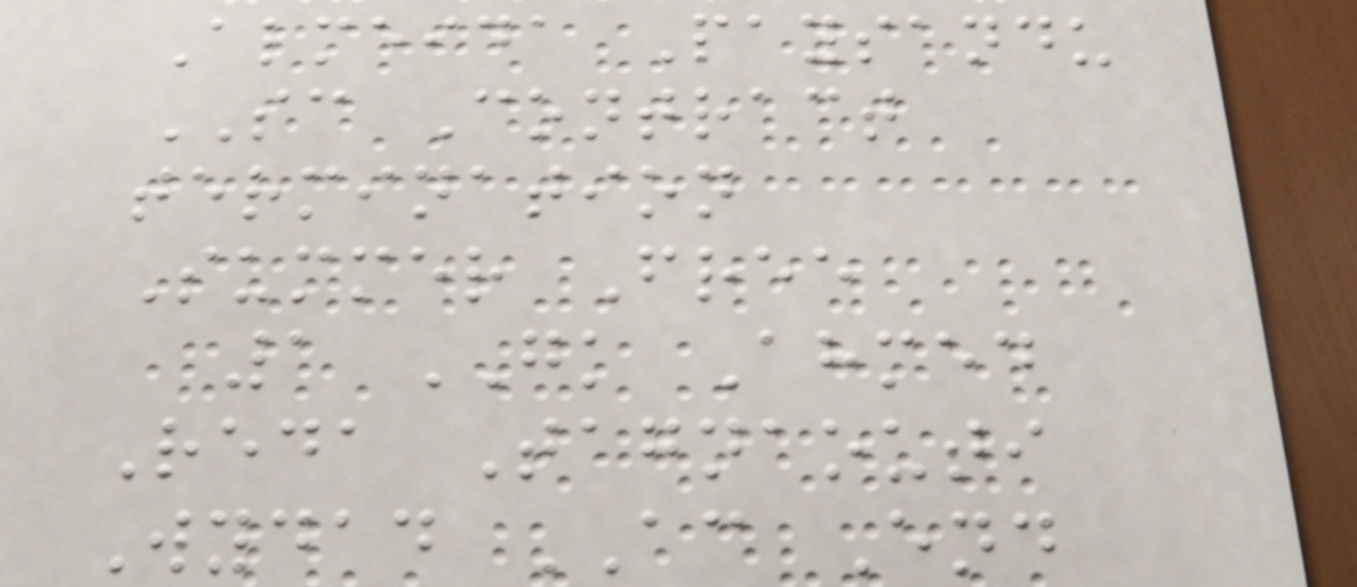Almeida Paysandu
SC Contract
termination
Summer Free
1 GK Ahmed
Reda Tagnaouti
Wydad AC End
